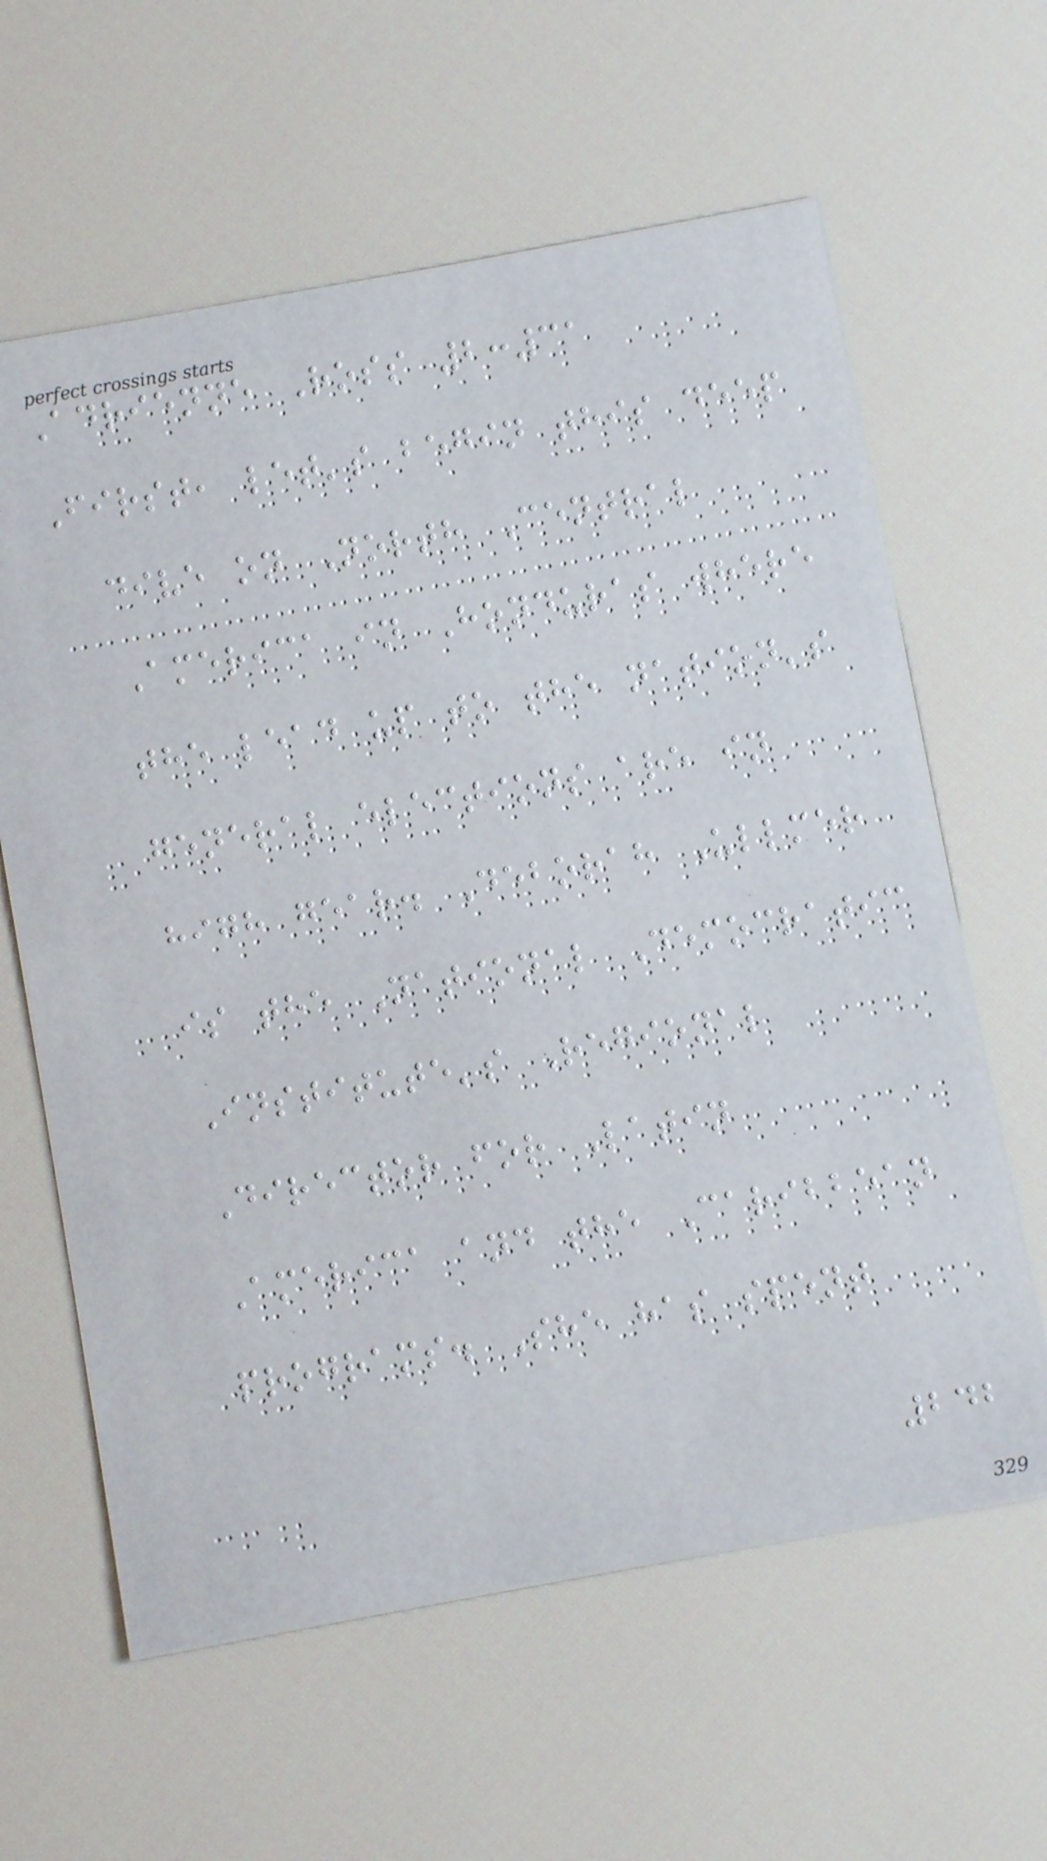Adrienne Ross 2:31
First, let's begin this deep
dive on North Central
America in Honduras where
the lead up to the nation's
general elections are in
high gear. Deborah Ullmer
is the National Democratic
Institute's Regional
Director for Latin
America and the Caribbean
programs. She has spent
242
